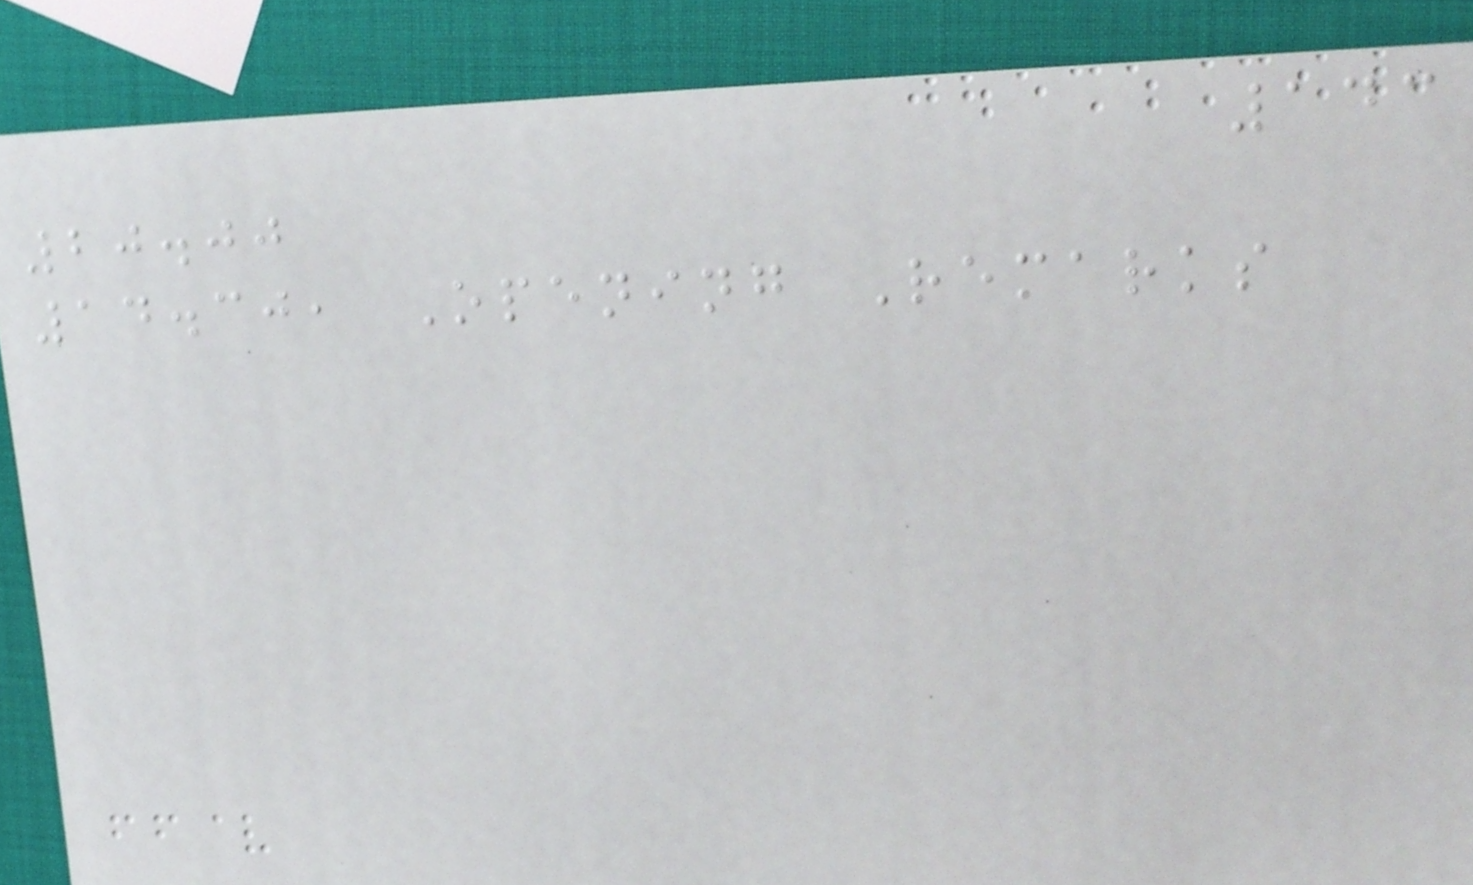143
20.00
14.30, Opening Remarks
